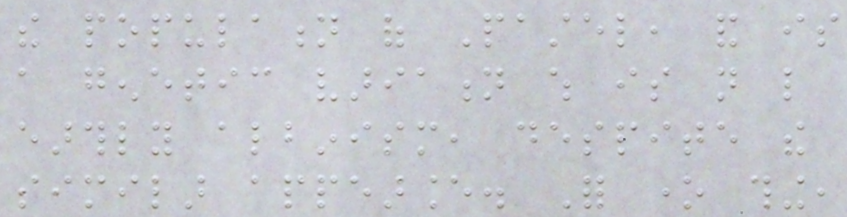the population of Pastel, and is
a genetic variation which is not like
earthly albinism, despite the
similar appearance. For one thing,
